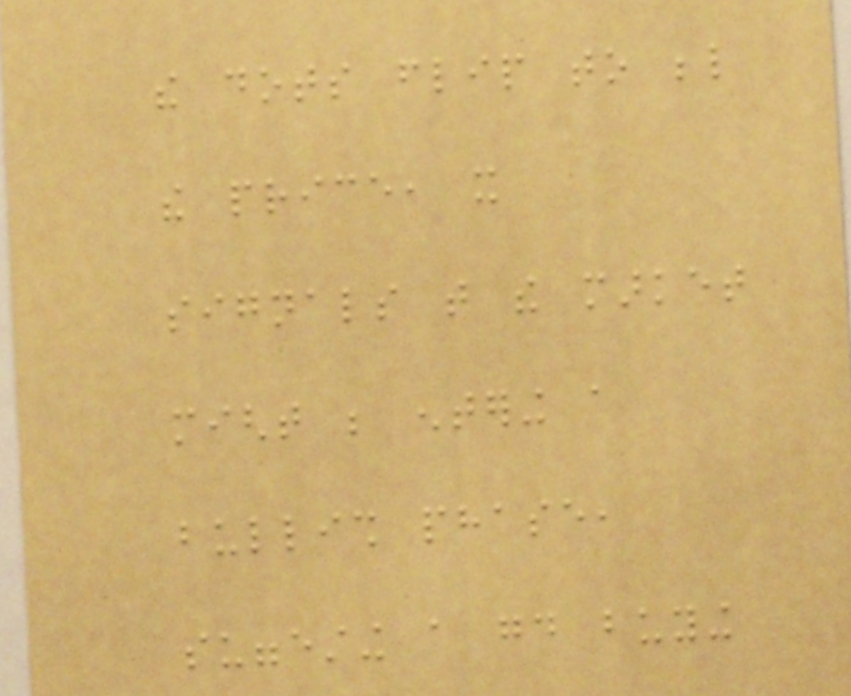the dots flip to below
the price, it
signals that the market
might be entering a
bullish phase,
suggesting a good buying
